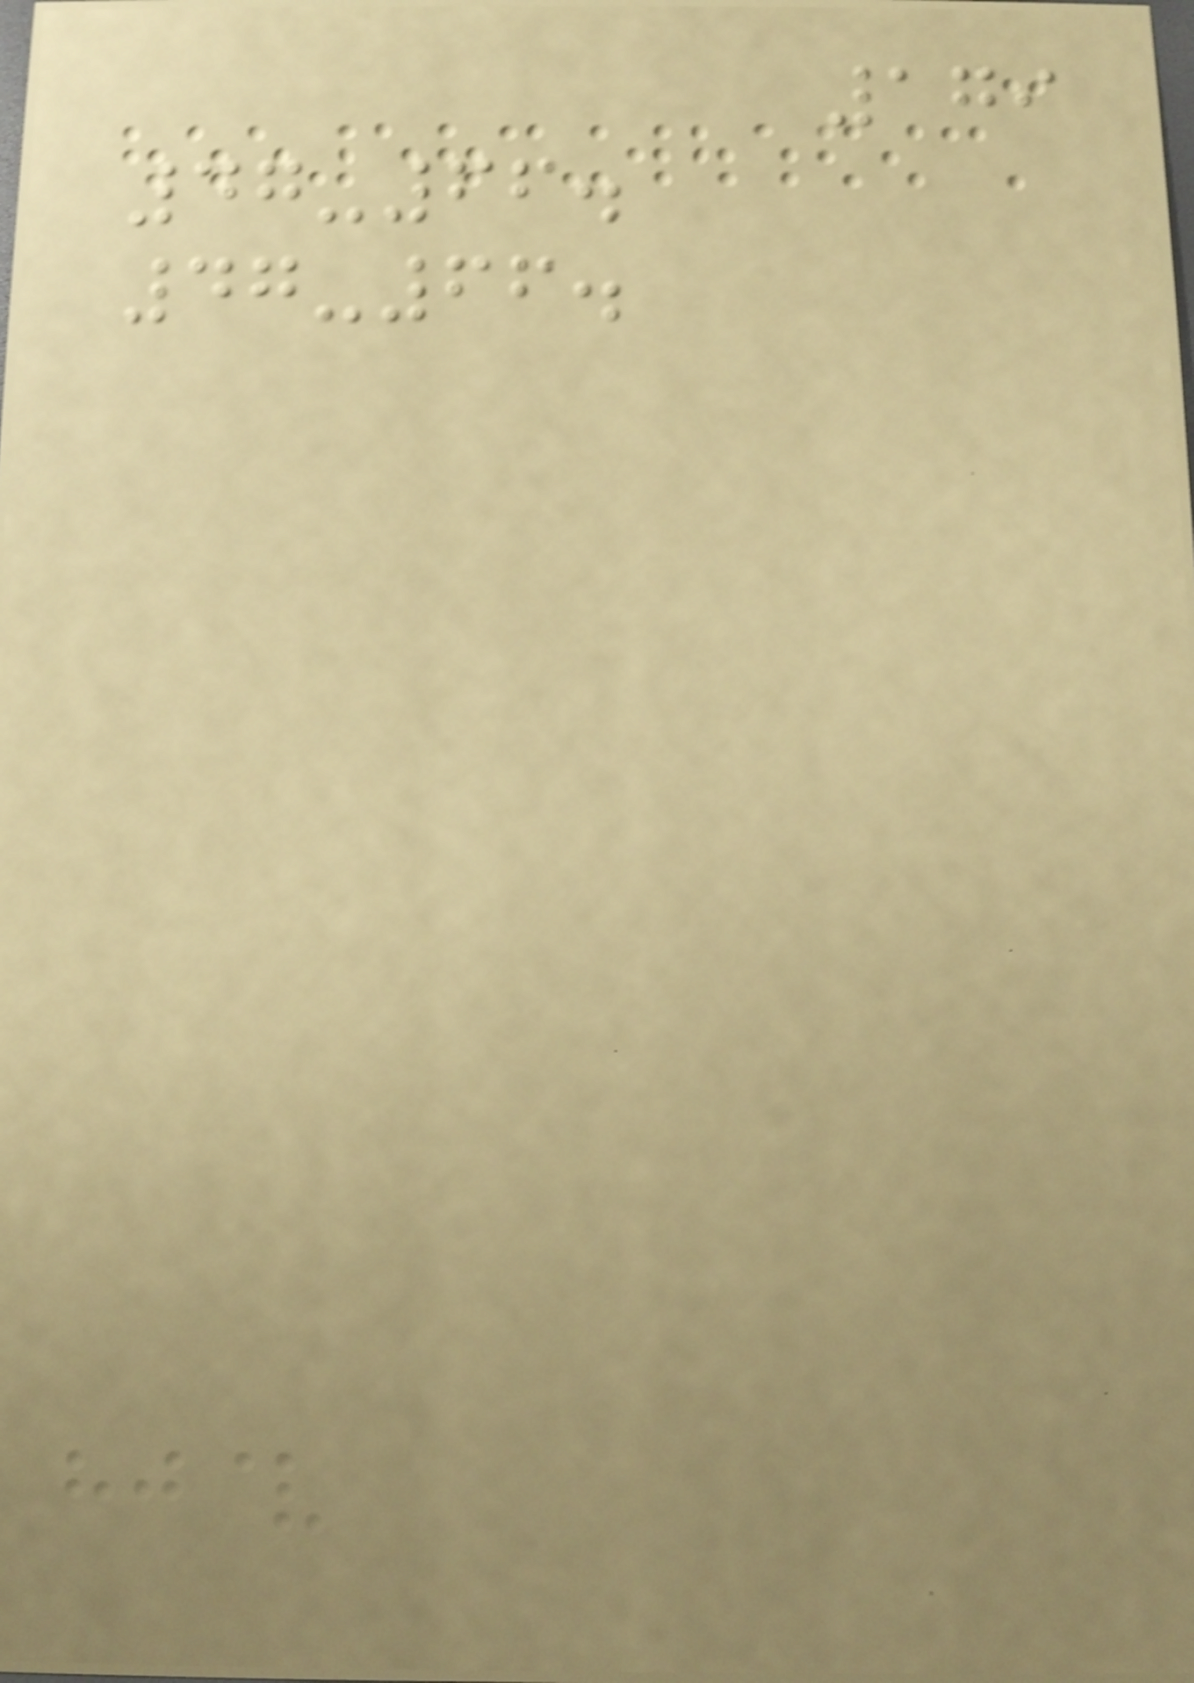179
47-66.
47-66.
